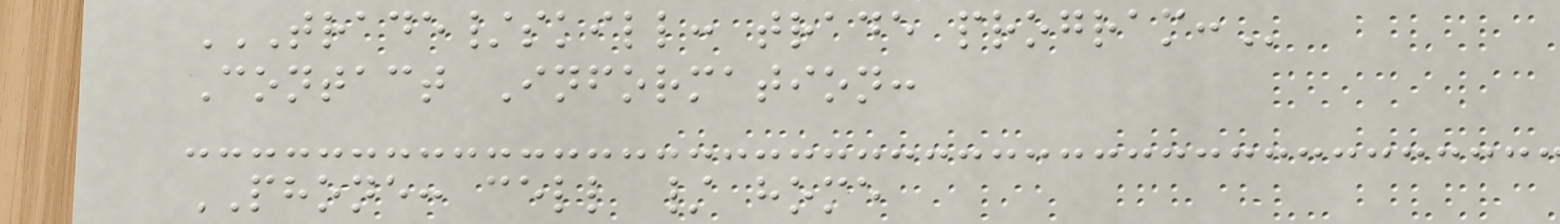TRADE/SKILL: TRADE PROGRAM:
Contact Information:
PHONE: cell / home
